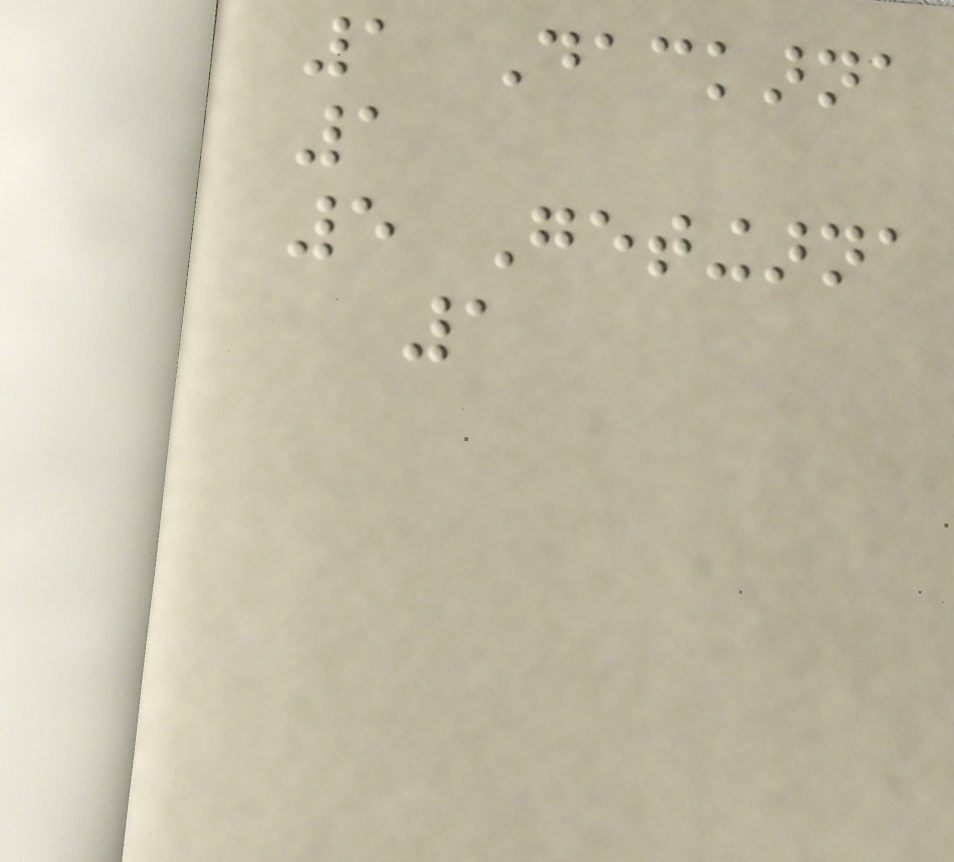1 Dackarna
1
5 Getingarna
1
